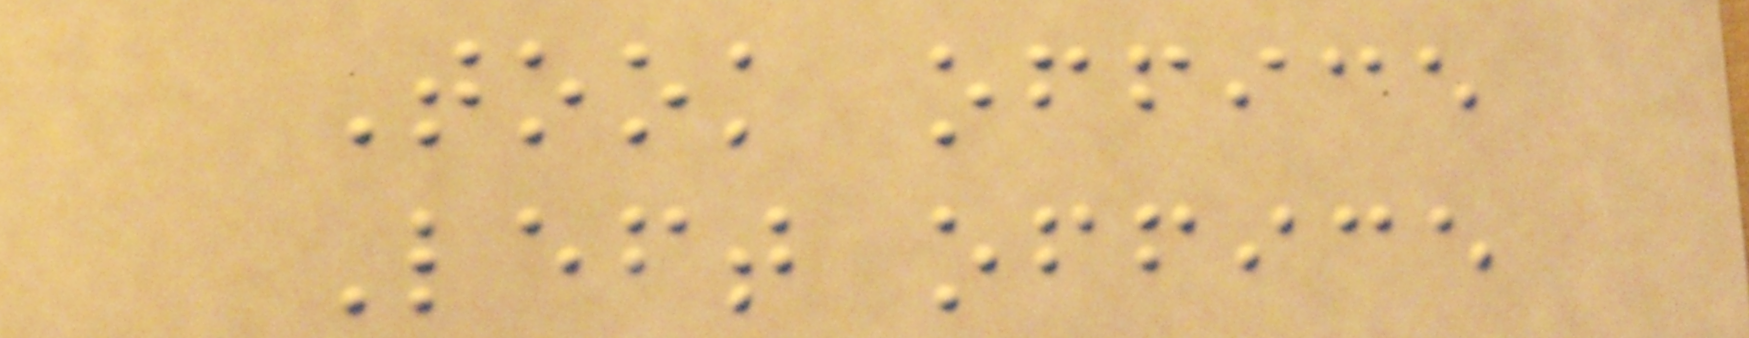Took office
Left office
